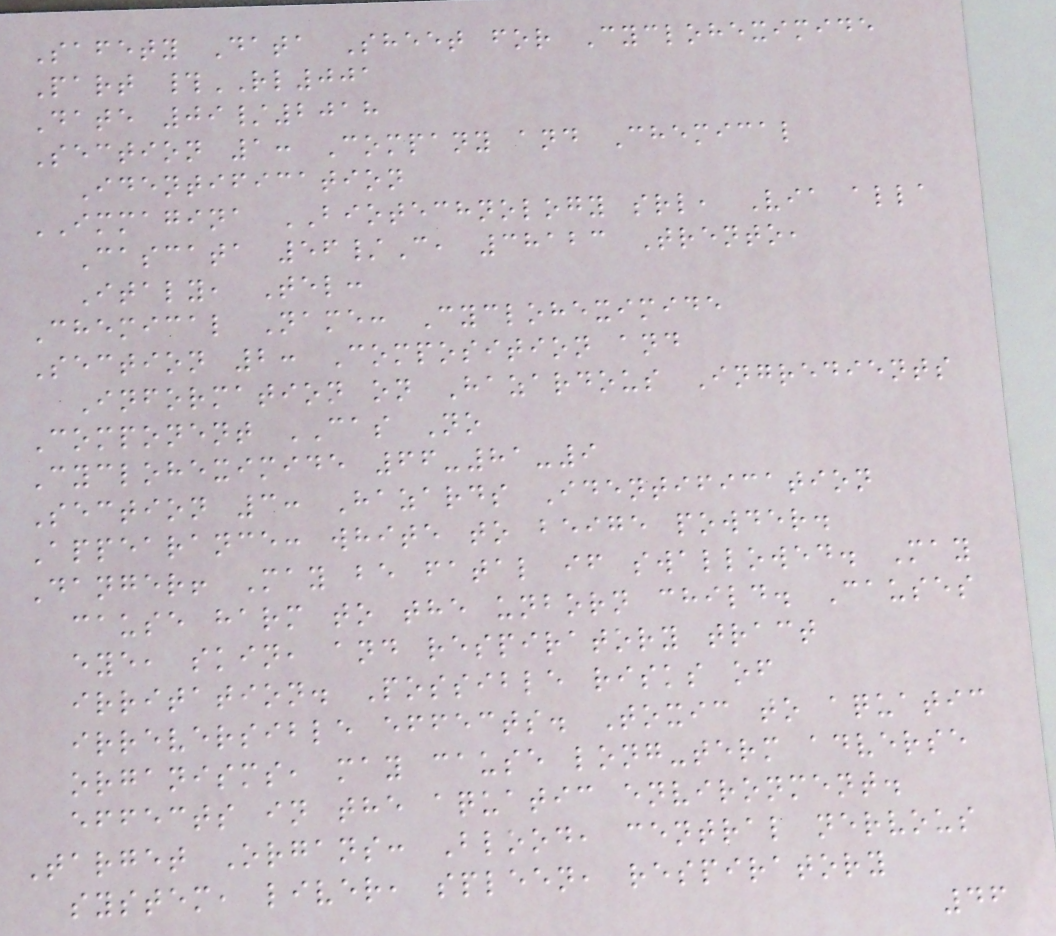Safety Data Sheet for Cycloheximide
Part #RL001
Date 09/2018
Section 1: Company and Chemical
Identification
IMMAGINA BIOTECHNOLOGY srl, Via alla
Cascata 56/C, 38123 Trento,
Italy, Tel:
Chemical Name: Cycloheximide
Section 2: Composition and
Information on Hazardous Ingredients
Component CAS No
Cycloheximide 66-81-9
Section 3: Hazards Identification
Appearance: white to beige powder.
Danger! May be fatal if swallowed. May
cause harm to the unborn child. Causes
eye, skin, and respiratory tract
irritation. Possible risks of
irreversible effects. Toxic to aquatic
organisms, may cause long-term adverse
effects in the aquatic environment.
Target Organs: Blood, central nervous
system, liver, spleen, respiratory
46
